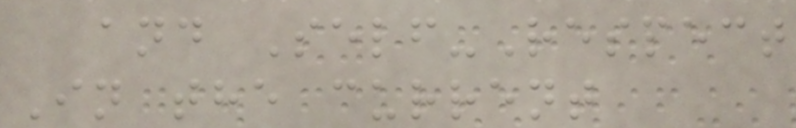and Self-Respect
In the current
